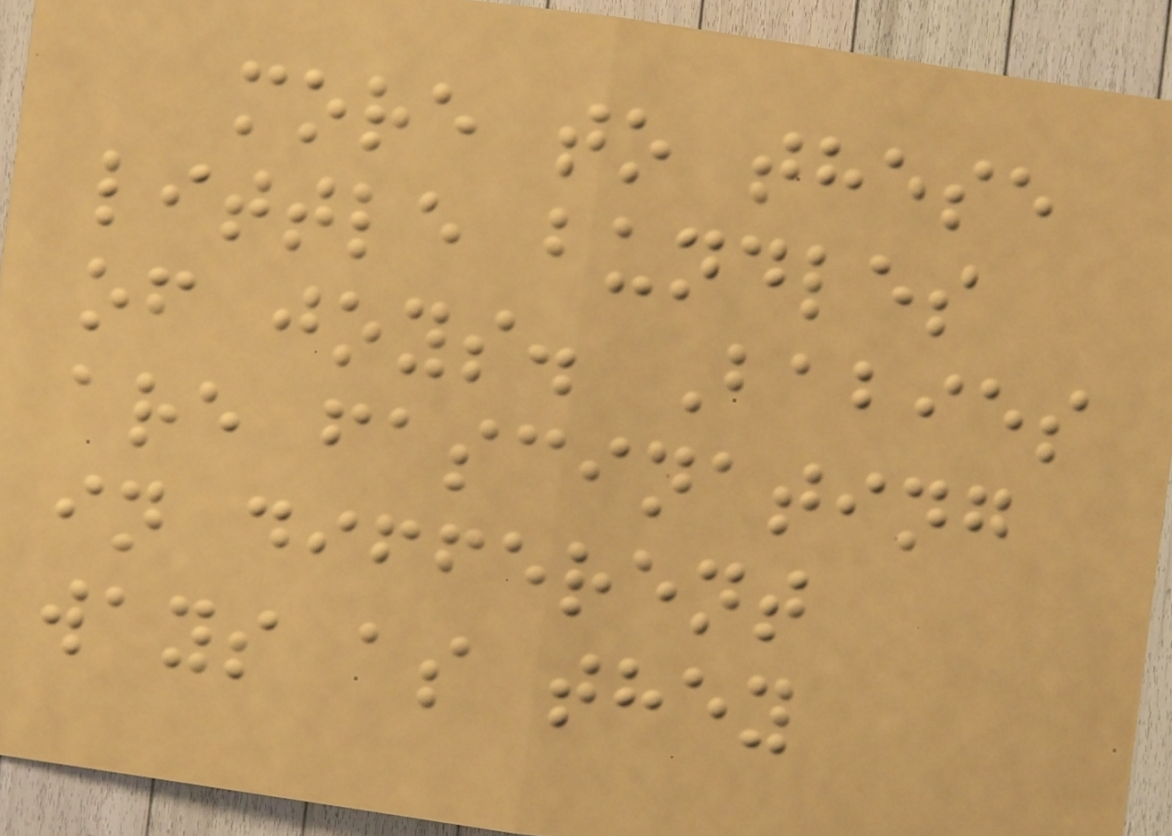more to these
little bundles
of joys. Babies
are fascinating
in different
ways as they
